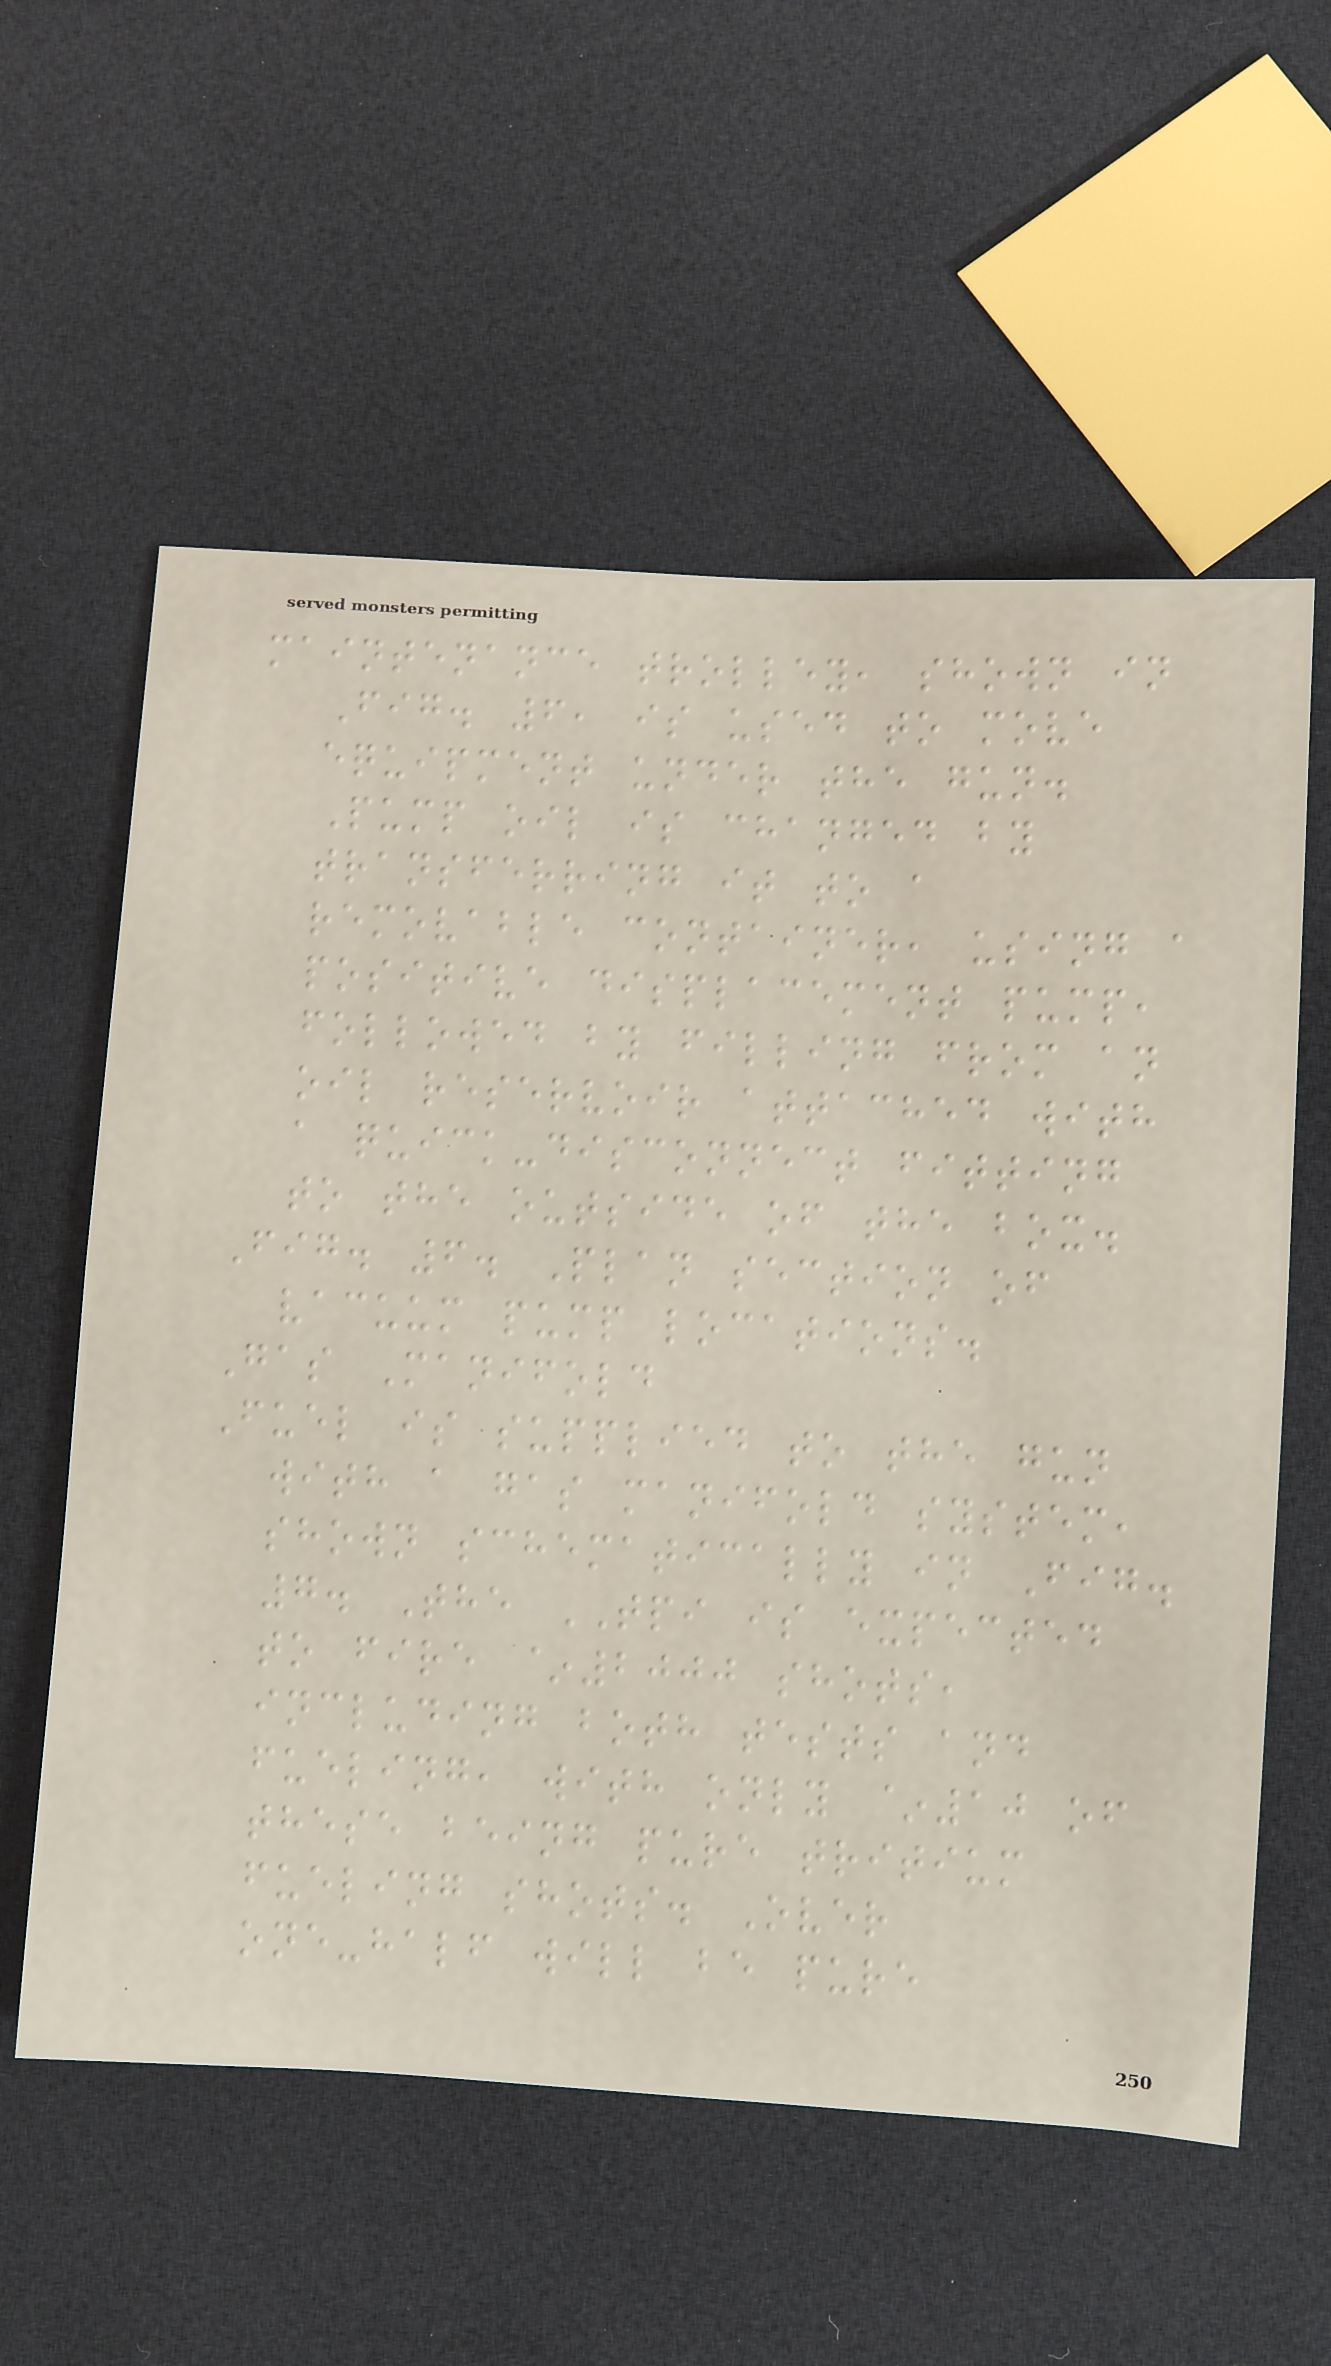maintenance trolley, shown in
Fig. 6, is used to move
equipment under the gun.
Pump oil is changed by
transferring it to a
removable container, using a
positive displacement pump,
followed by filling from an
oil reservoir attached with
a quick-disconnect fitting
to the outside of the box.
Fig. 6. Plan section of
vacuum pump locations.
Gas Manifold
Fuel is supplied to the gun
with a gas manifold system,
shown schematically in Fig.
7. The TPI is expected
to fire ~2000 shots,
including both tests and
fueling, with only ~10 of
these being pure tritium
fueling shots. Over
one-half will be pure
